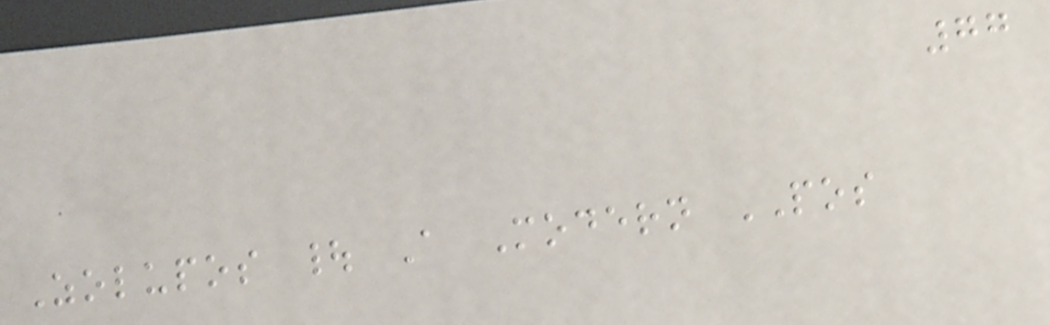77
Zolupos | A Modern POS
